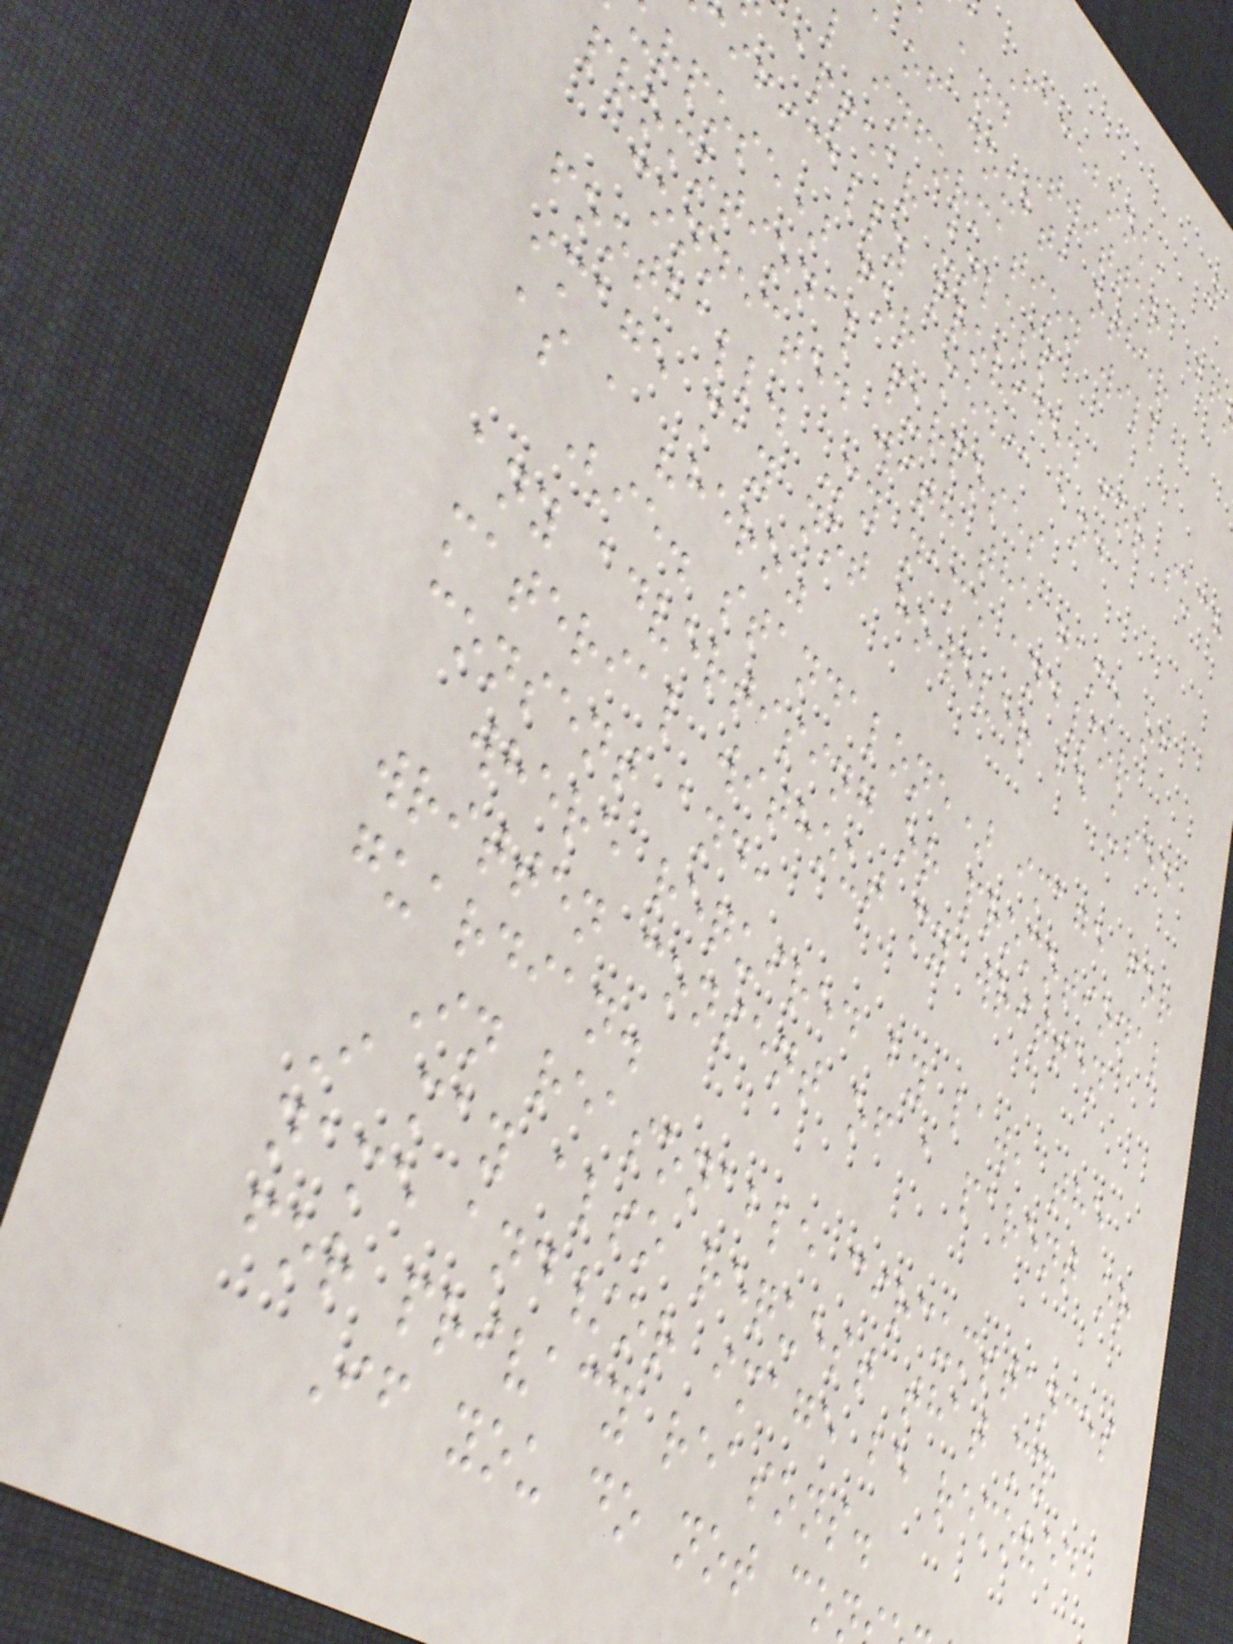Facebook,
and Twitter (f
of doubt, other
l information will
appear unless
cifically provided for such
rpose) for media and
promotional purposes
connected with the game of
football. My name and/or
image may not however be used
as a "hero"
(ie. standalone) image for
any advertising or promotional
material without my written
consent and,
where required by law, the
written consent of a parent or
guardian.
In reasonable circumstances
I may also request that my
name and/or image be removed
for privacy reasons.
If you do not co
